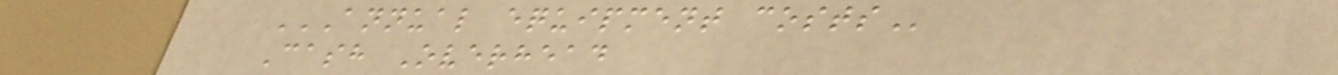ANNUAL EQUIPMENT COSTS
Cash Overhead
